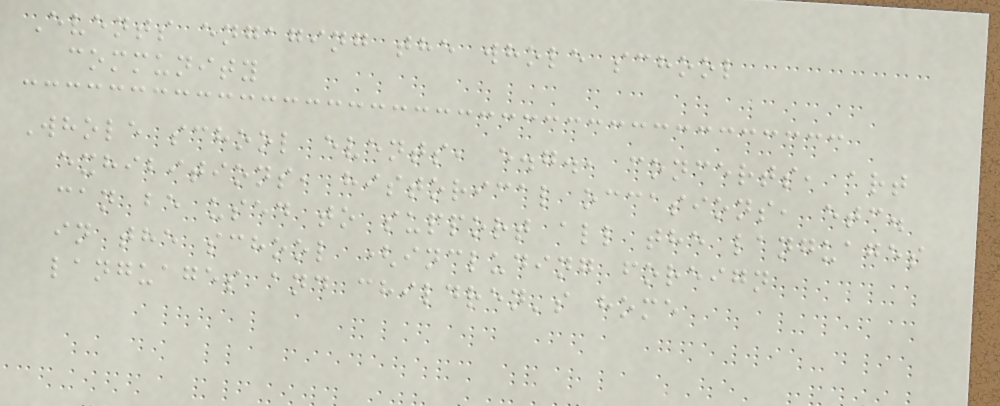Events engaging the whole school
community
Whole school events, e.g., concerts, art
exhibitions, historical occasions, etc.
can be used to support all the languages
in the school (including foreign
languages and children's home
